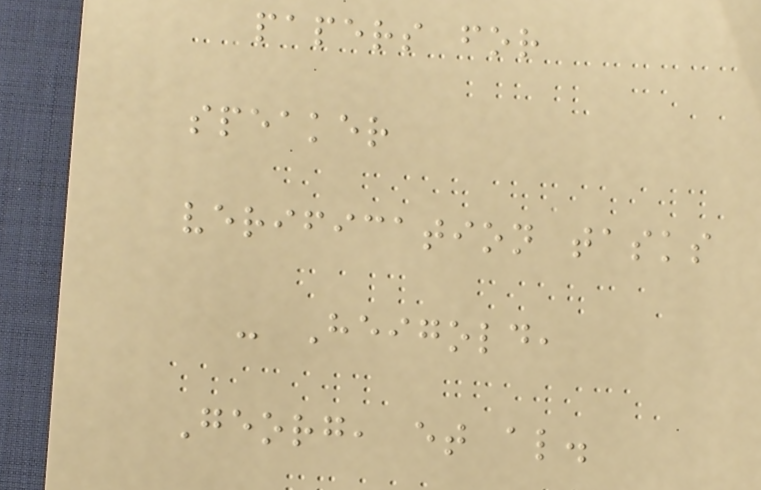papers for
speaker
verification tasks
- Heigold,
Georg, et al.
